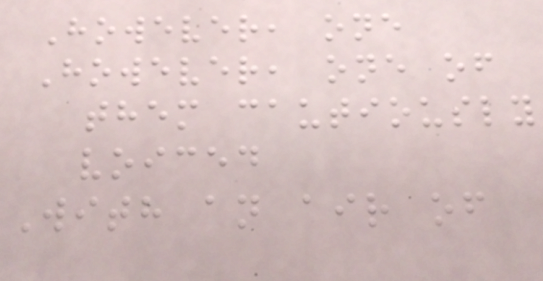However, one
However, one of
them cautiously
voiced
With an air of
